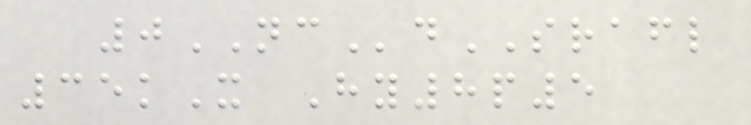0NCdSRAFL
35kX Hy8p5
